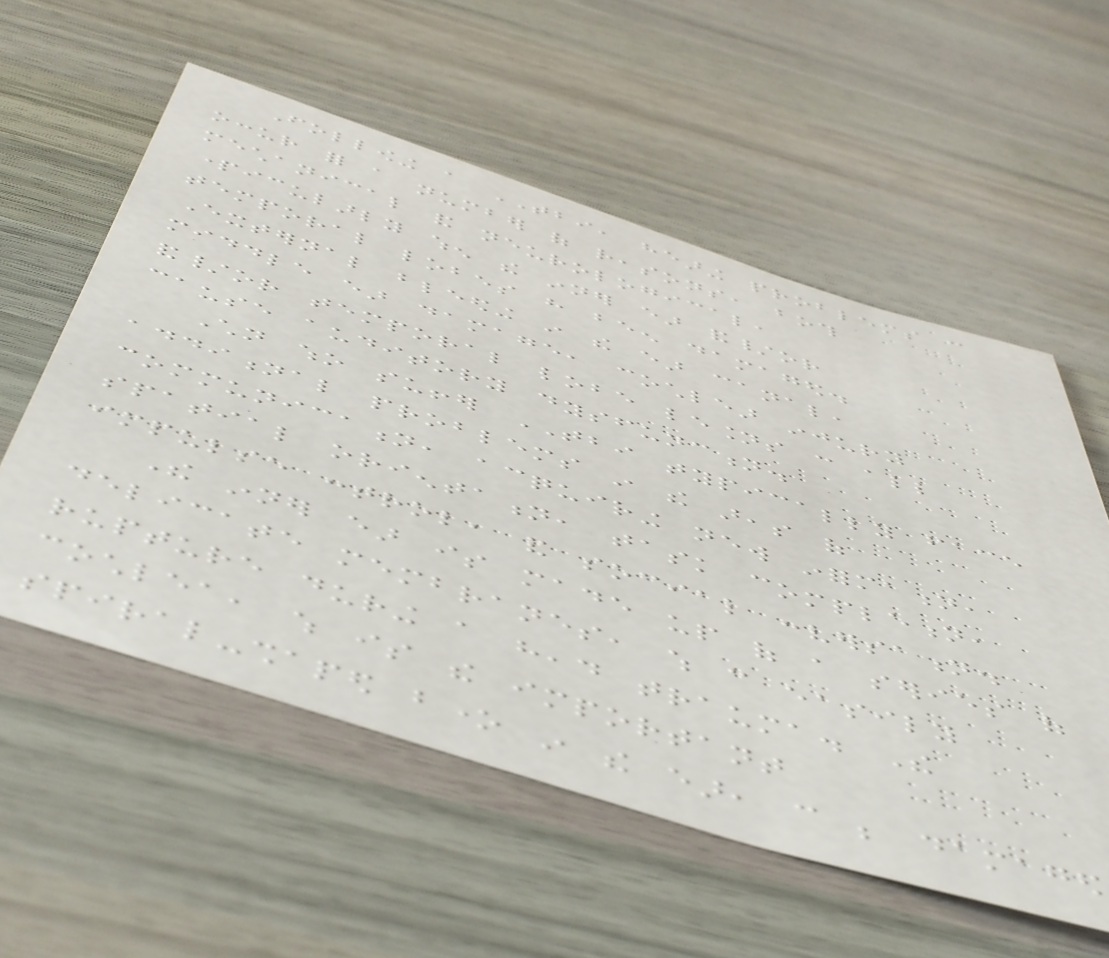Following a TBI, hearing problems can
occur for a number of reasons, both
mechanical and neurological,
particularly when the inner ear and/or
temporal lobes have been damaged.
External bleeding in the ear canal,
middle ear damage, cochlear injury
and/or temporal lobe lesions can all
cause auditory dysfunction.
Children who suffer TBI typically face
additional problems in the areas of
communication, acquiring new information,
spatial orientation, task completion,
impulse control, and social conversation.
The inner ear is made up of a series of
delicate membranes, which can easily
rupture during a head trauma. The
cochlea, which is the important
spiral-shaped bone in the ear, can be damaged
